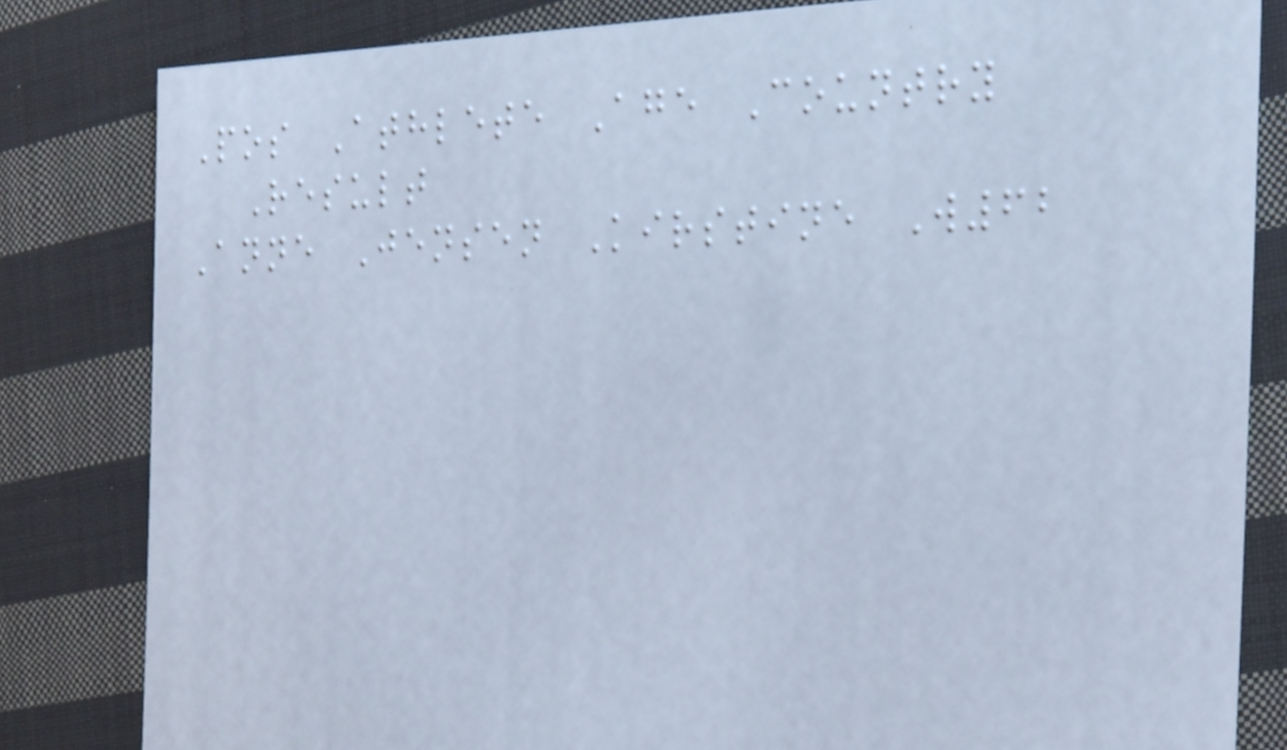Pos Athlete Age Country
Result
Anne Jensen Kirstine W62
